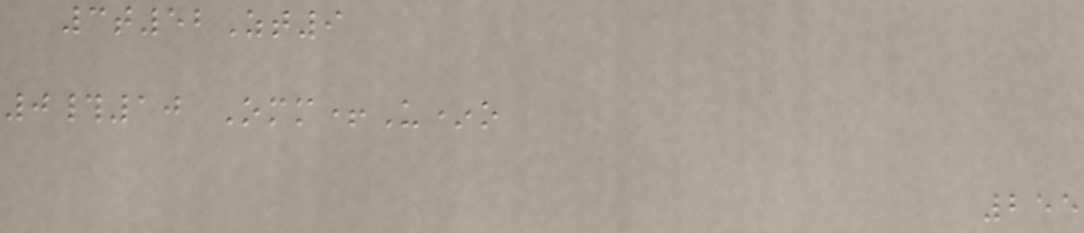3t52Zt9
0#10 Omm+U*o
255
